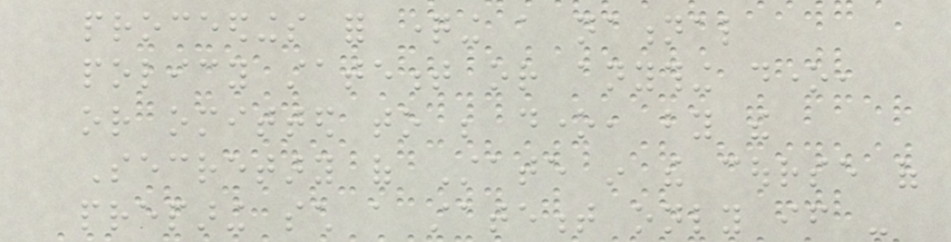proceedings for questioning a national
policy statement or anything done,
or omitted to be done, by the
Secretary of State in the course of
preparing such a statement only if -
